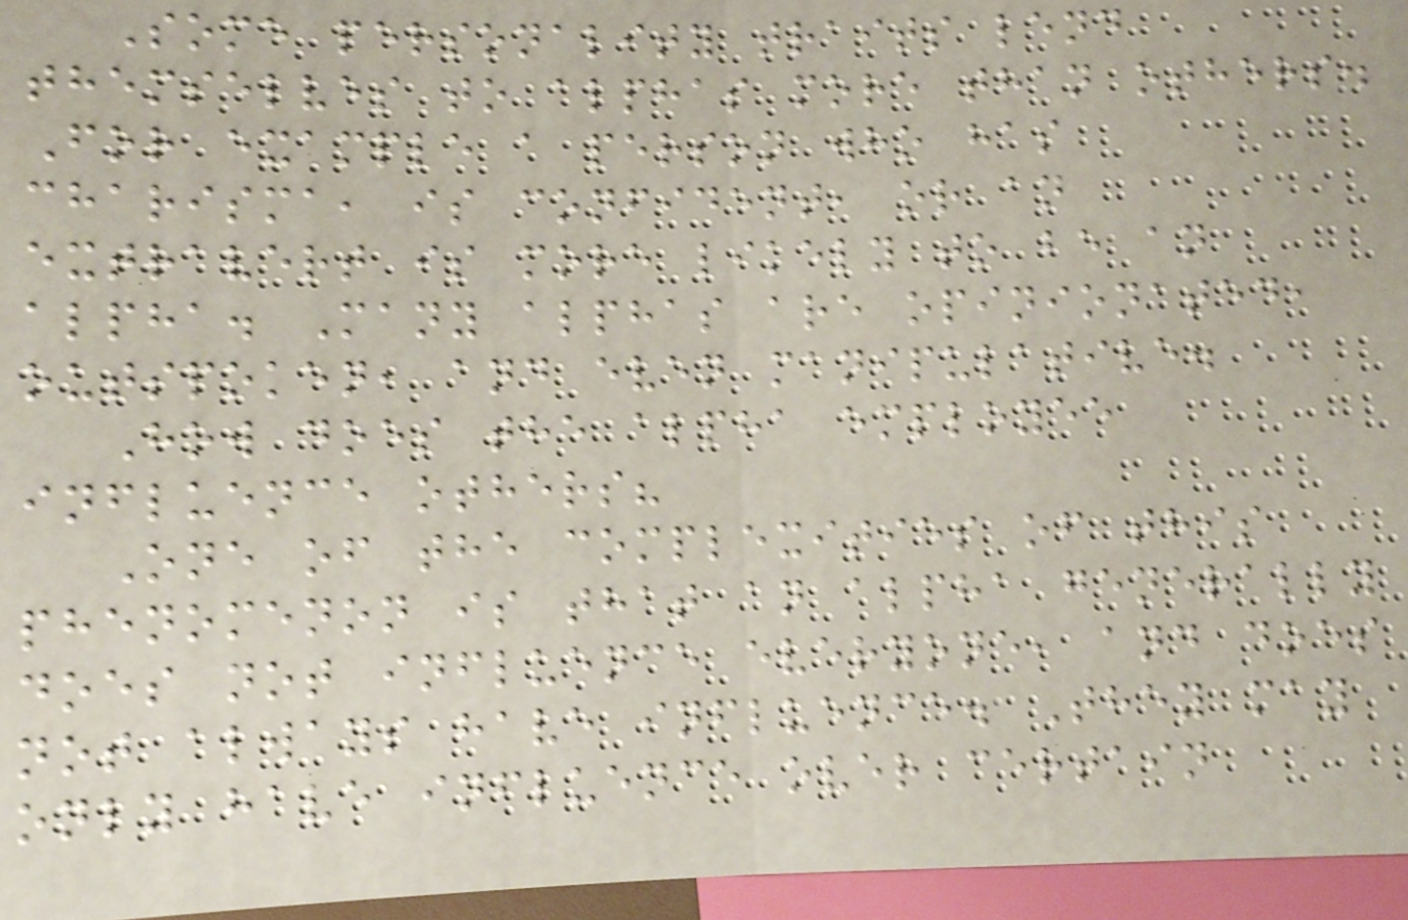Some personality traits lend
themselves to alphas more than others.
For example a person who has
charisma, is confident, or an
extravert is more likely to be an
alpha. Many alphas are opinionated,
outspoken, and even manipulative.
How does the alpha employee
influence others?
One of the complexities of this
phenomenon is that an alpha generally
does not influence everyone, and does
not always have influence. They may
only have influence over certain
